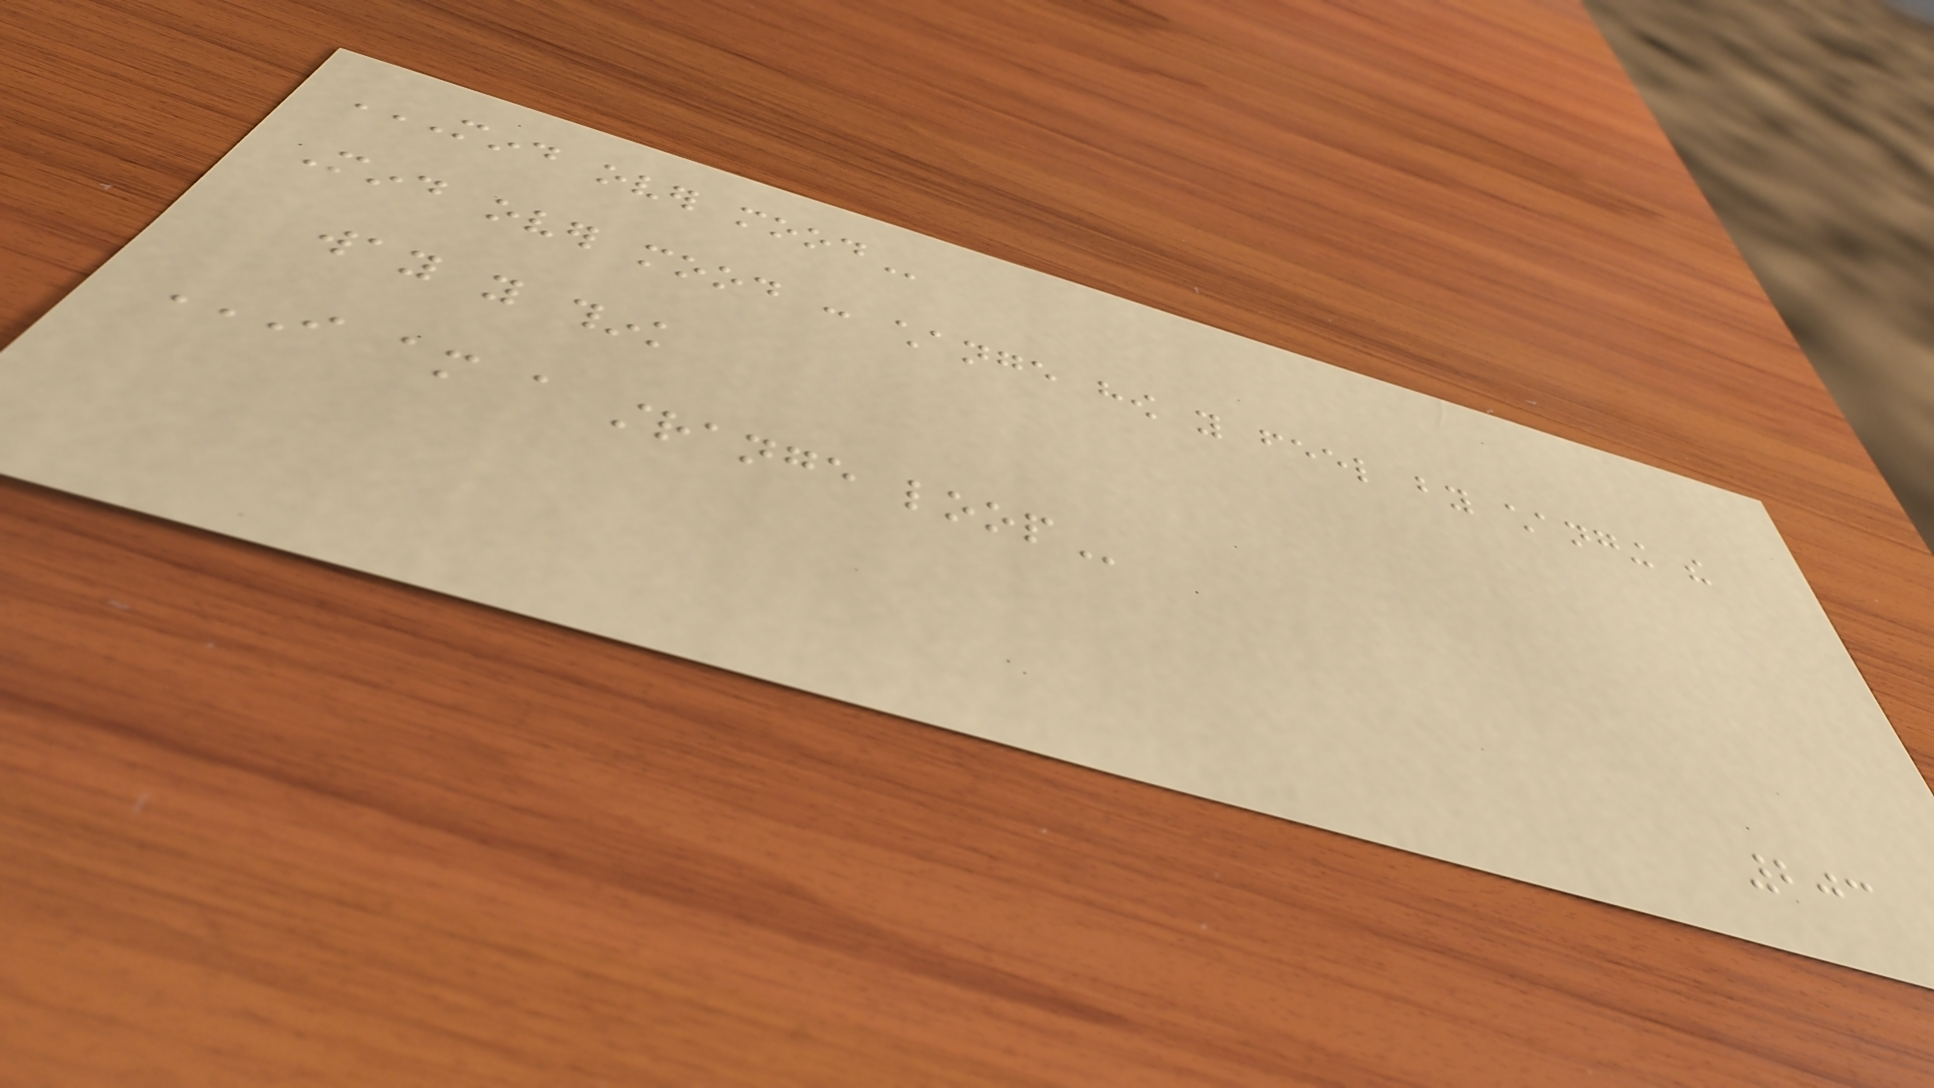MIND OVER MOOD
Mind over mood : change how you feel by changing the
way you think
I AM A STRANGE LOOP
203
